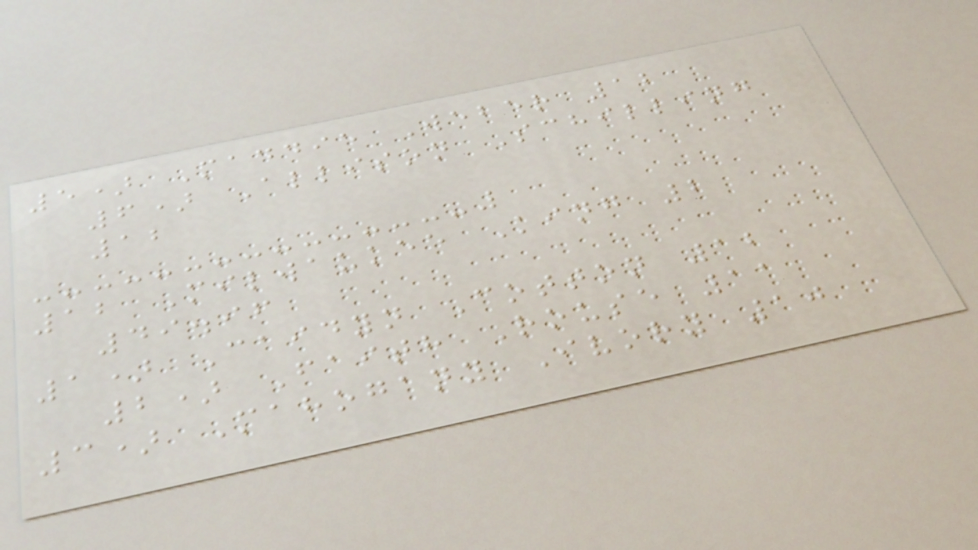5) Maddie Weber 12
6) Allison Schilling
12
12 Milwaukee King 2
49.96
1) Caidyn Cotton 12
2) Faith Rouse 11
3) Mahogany Ivory 10
